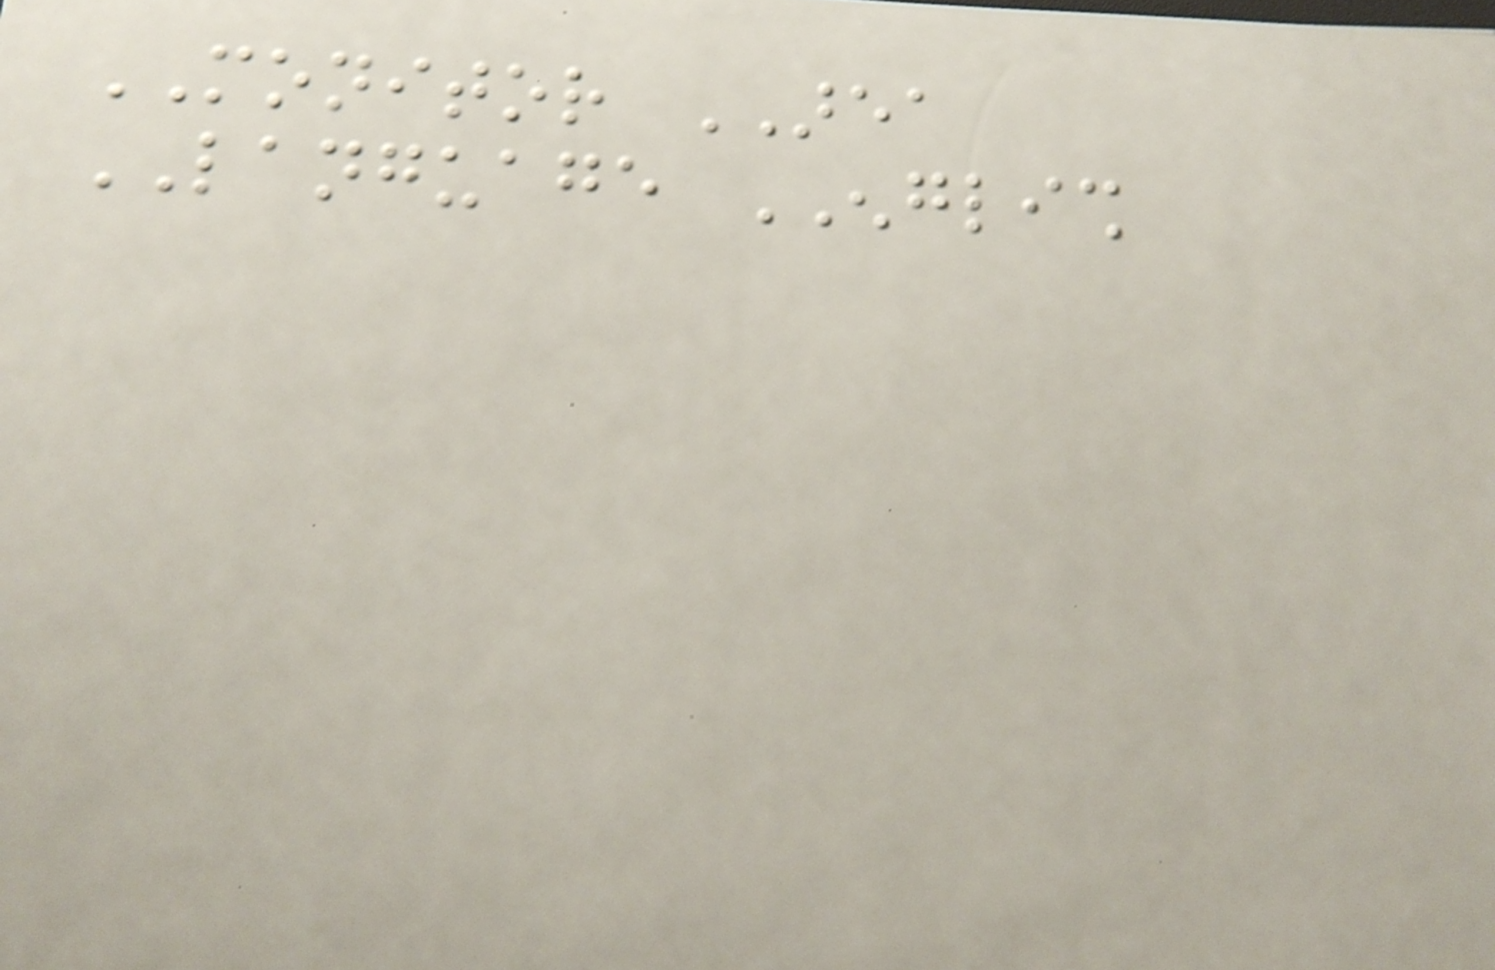MONITOR AREA
LANGUAGE ENGLISH
